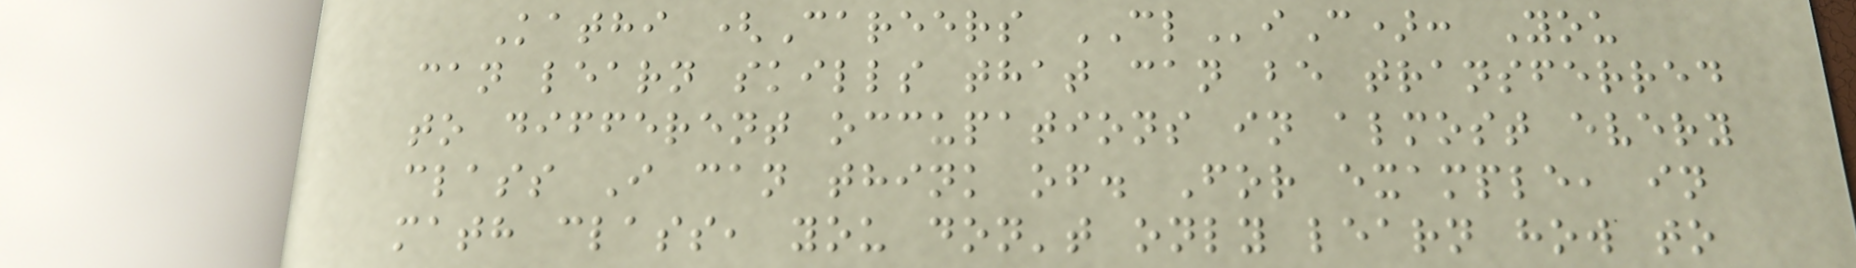Kathi (Careers CLiC): You
can learn skills that can be transferred
to different occupations in almost every
class I can think of. For example, in
math class, you don't only learn how to
